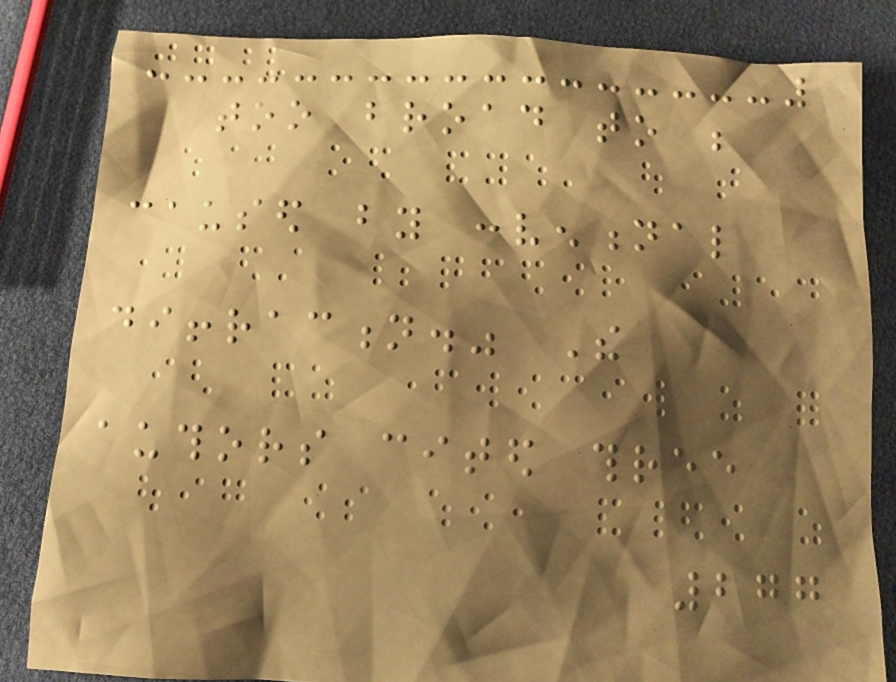too broad to be
caused by conventional
diffraction." The
authors cited three
277
